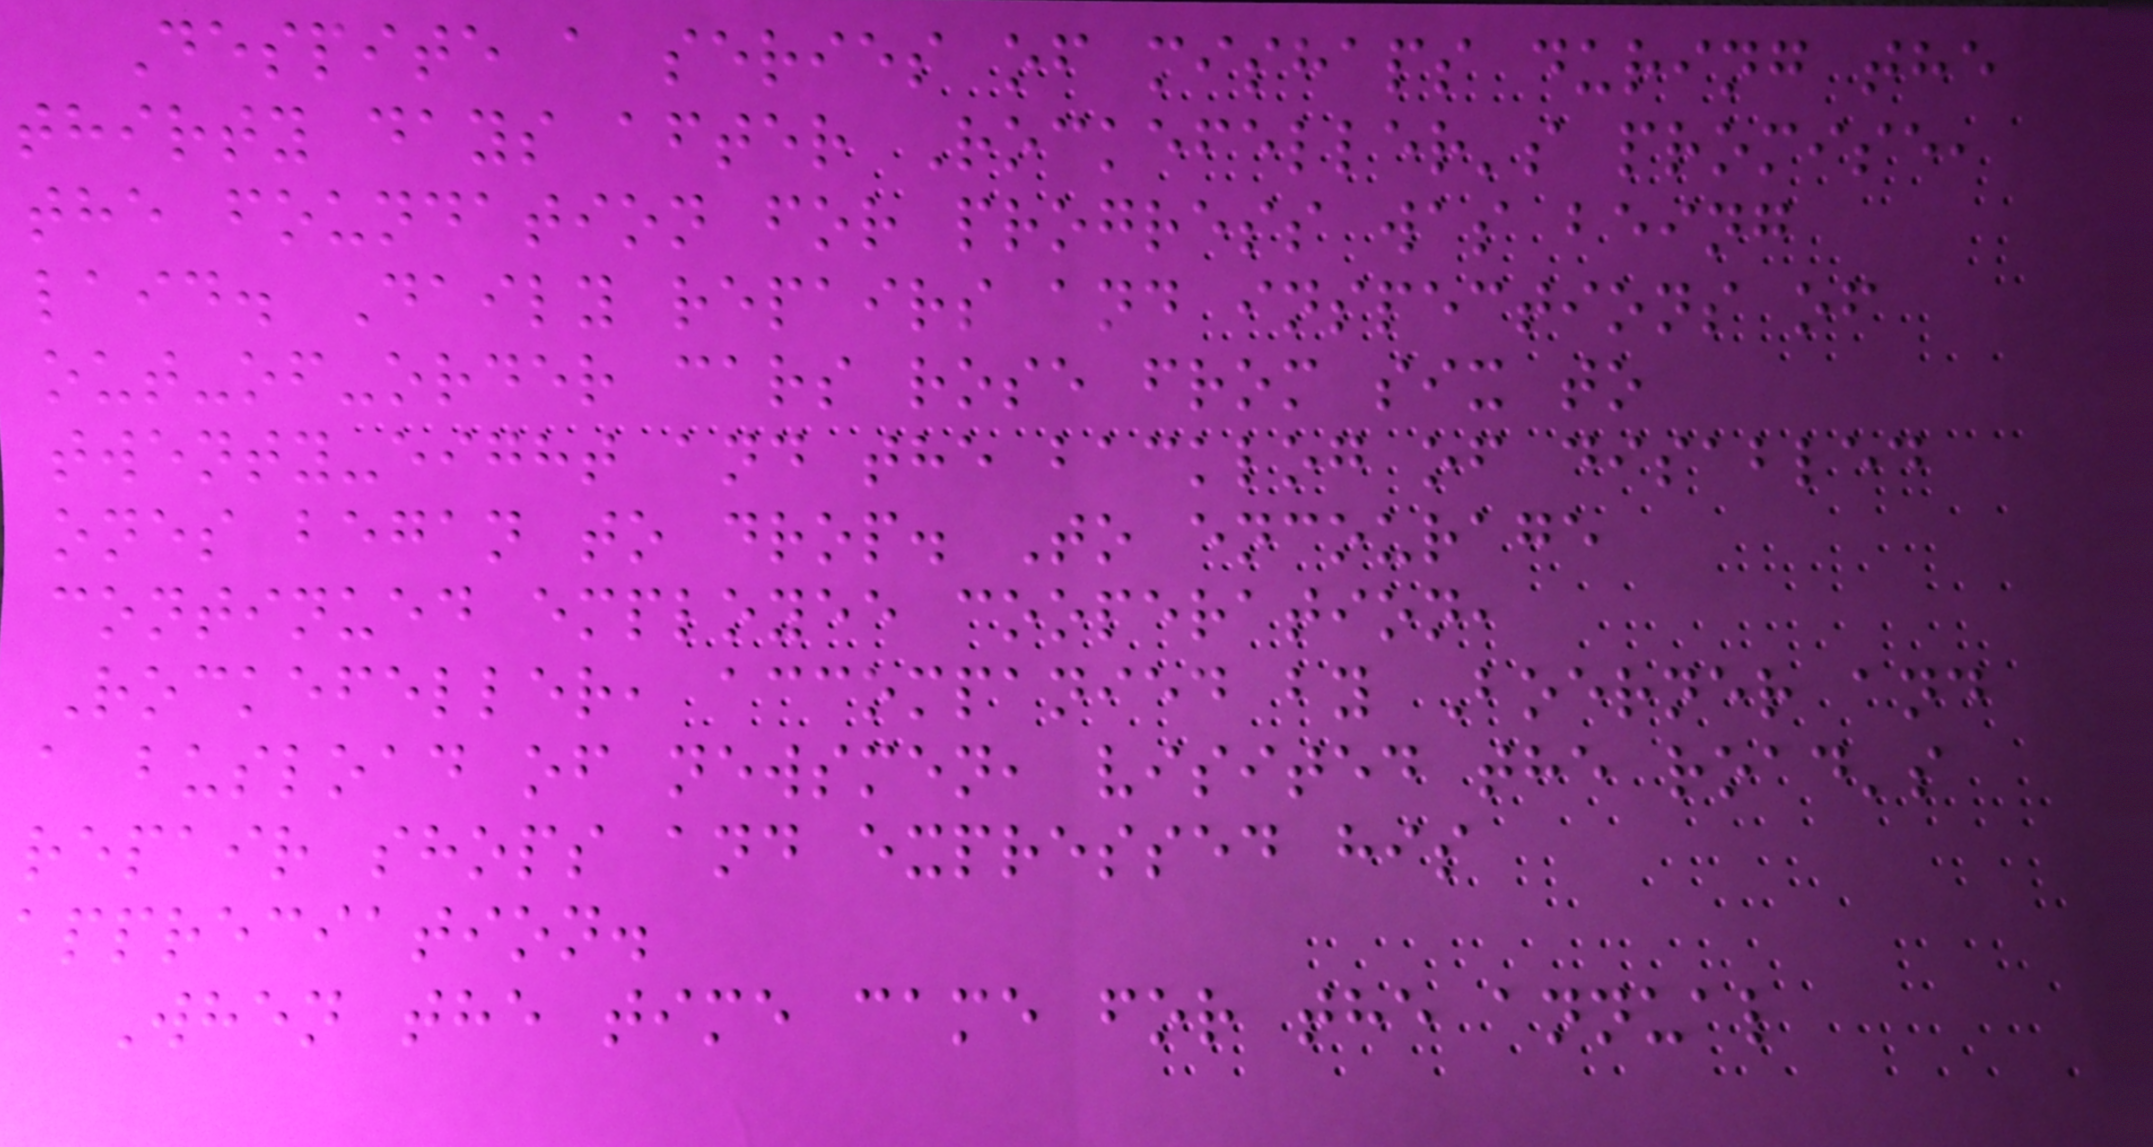Despite a series of mishaps during the
thirty days after Rockefeller's promise,
the foundation for progress was being
laid. Daily repairs and inspections of
out-of-order cars rose from six to
twenty-eight and the backlog of disabled
ones began to drop. To encourage
continued employee cooperation,
Rockefeller, accompanied by Boerner and
a busload of newsmen, visited the road's
repair shops and expressed his
appreciation.
When the time came for the annual
